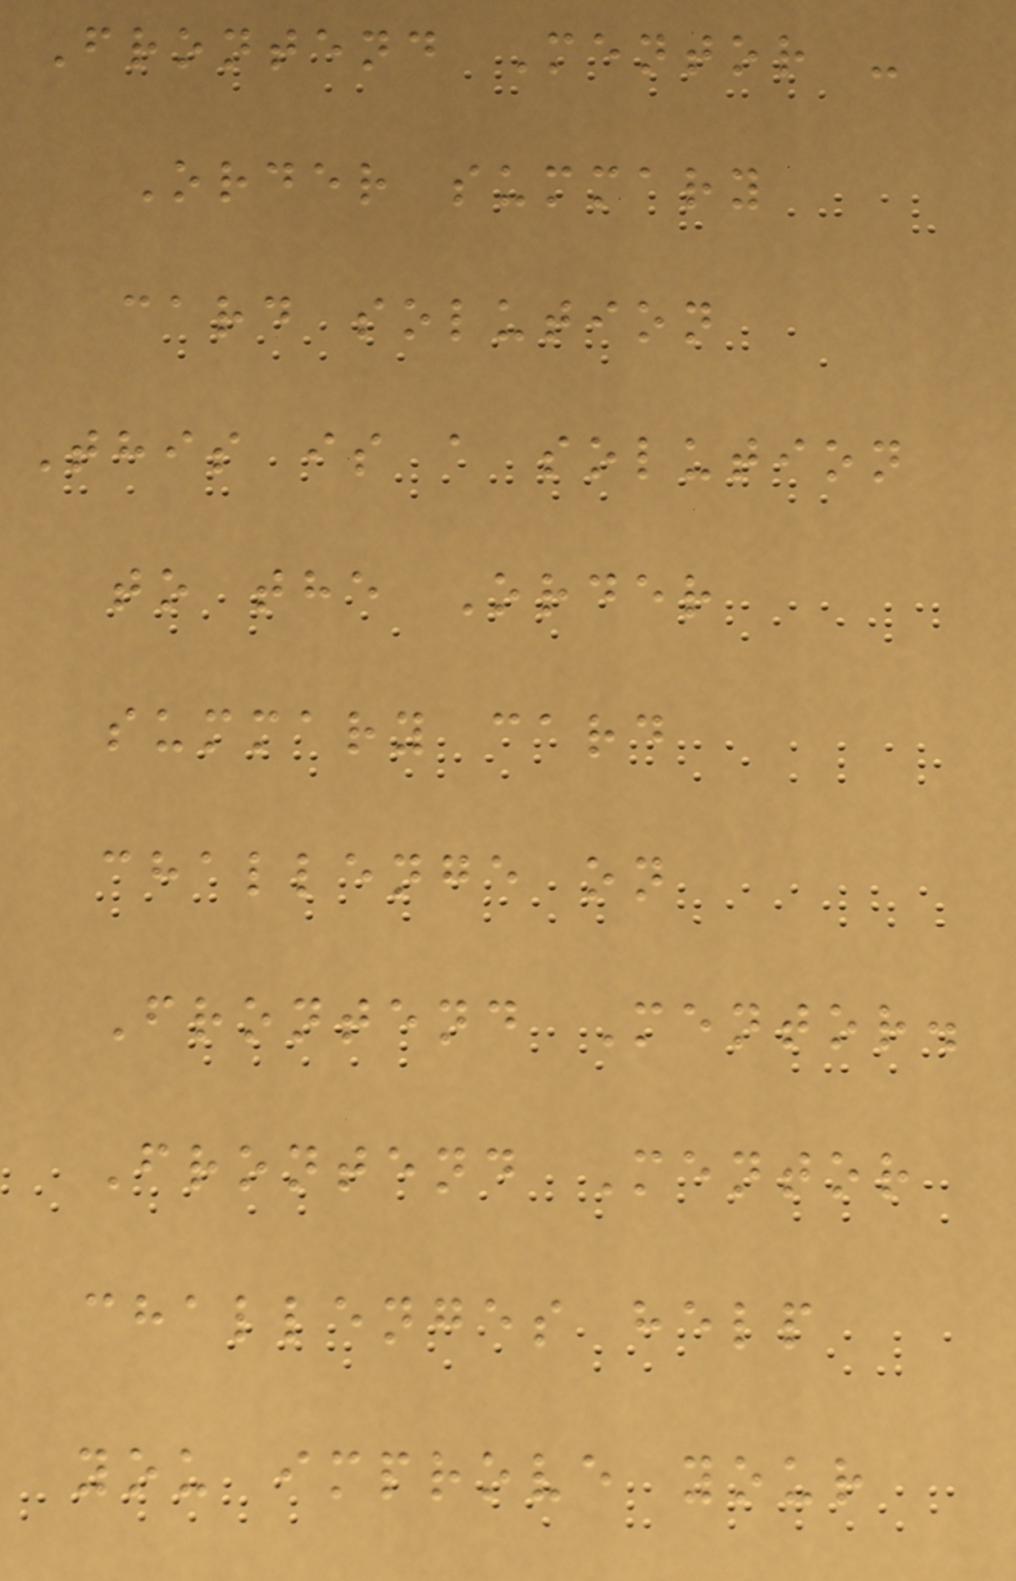Frontend Mentor -
Order summary
card solution
This is a solution
to the Order
summary card
challenge on
Frontend Mentor.
Frontend Mentor
challenges help
you improve your
